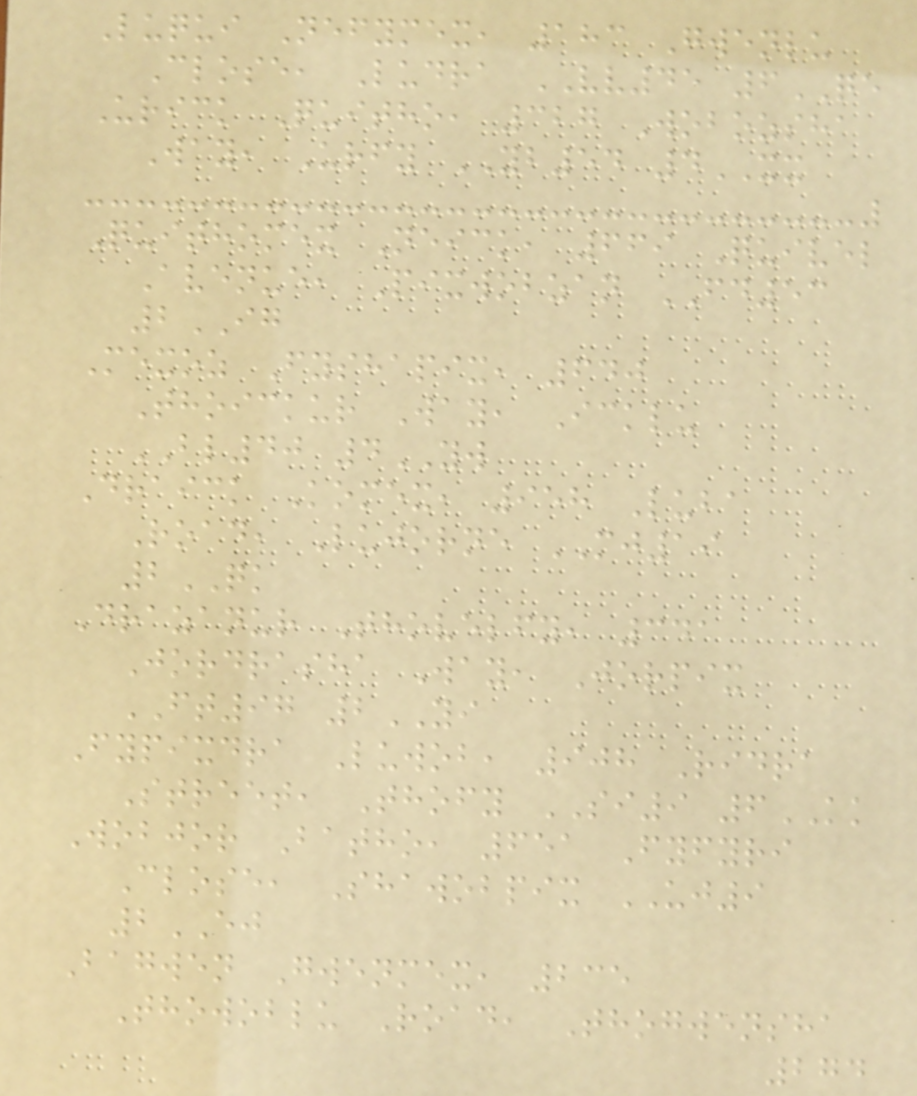Luqui Nefymex, 183 Gwenlu
Close, Ludra VV45 6QE
Urick Quitho, 327 Wobozsha
Way, Urfy YB54 4XX
Quithomex Neick, 669 Quivel
Avenue, Pixwobzan FD53
2IG
Mexoz Fyshapix, 640
Thoickur Way, Icklu
BL40 4YW
Draick Komex, 958 Luba
Road, Lujorne MJ19
2QK
Drazanur Thovelfy, 341
Jordrasha Way, Jorpix
FT97 2YI
Fypixdra Luwob, 908 Ridra
Street, Thofy SI9 6KK
Wobjor Batho, 651 Fyfyri
Close, Shawobpix UJ9
2EJ
Bagwen Gwenmex, 235
Thowoblu Road, Thogwensha
274
